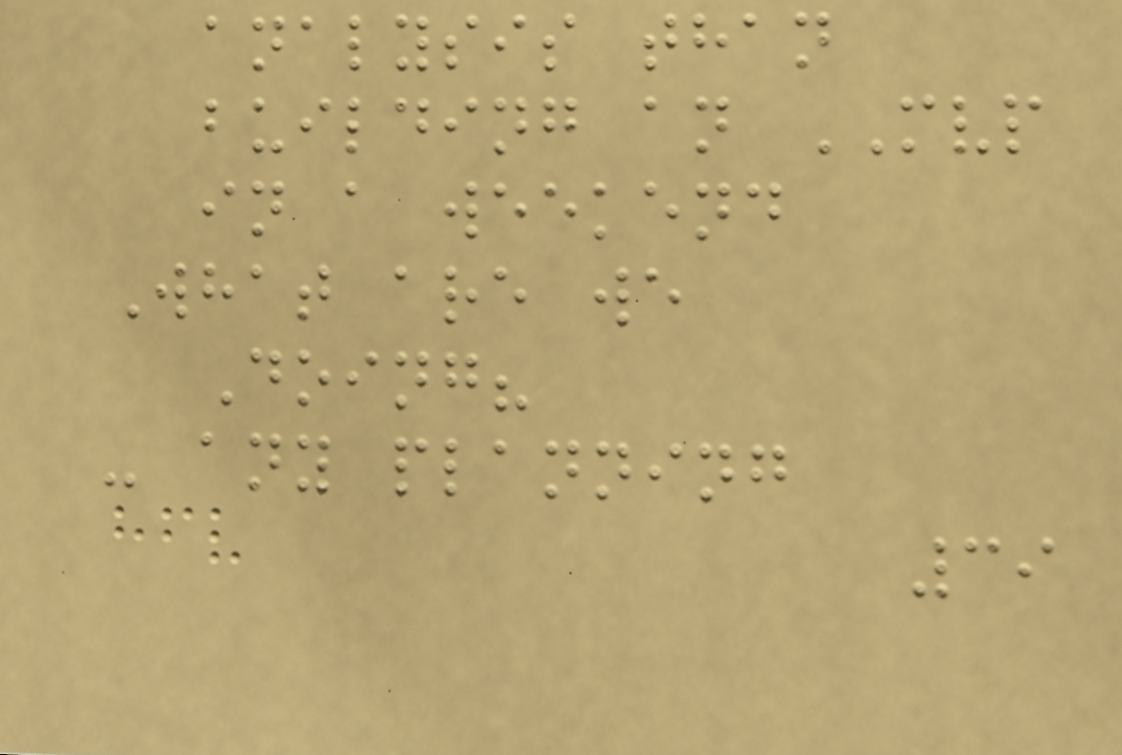analysis than
building an MVP
in a weekend
What are we
Doing?
- any planning
39
